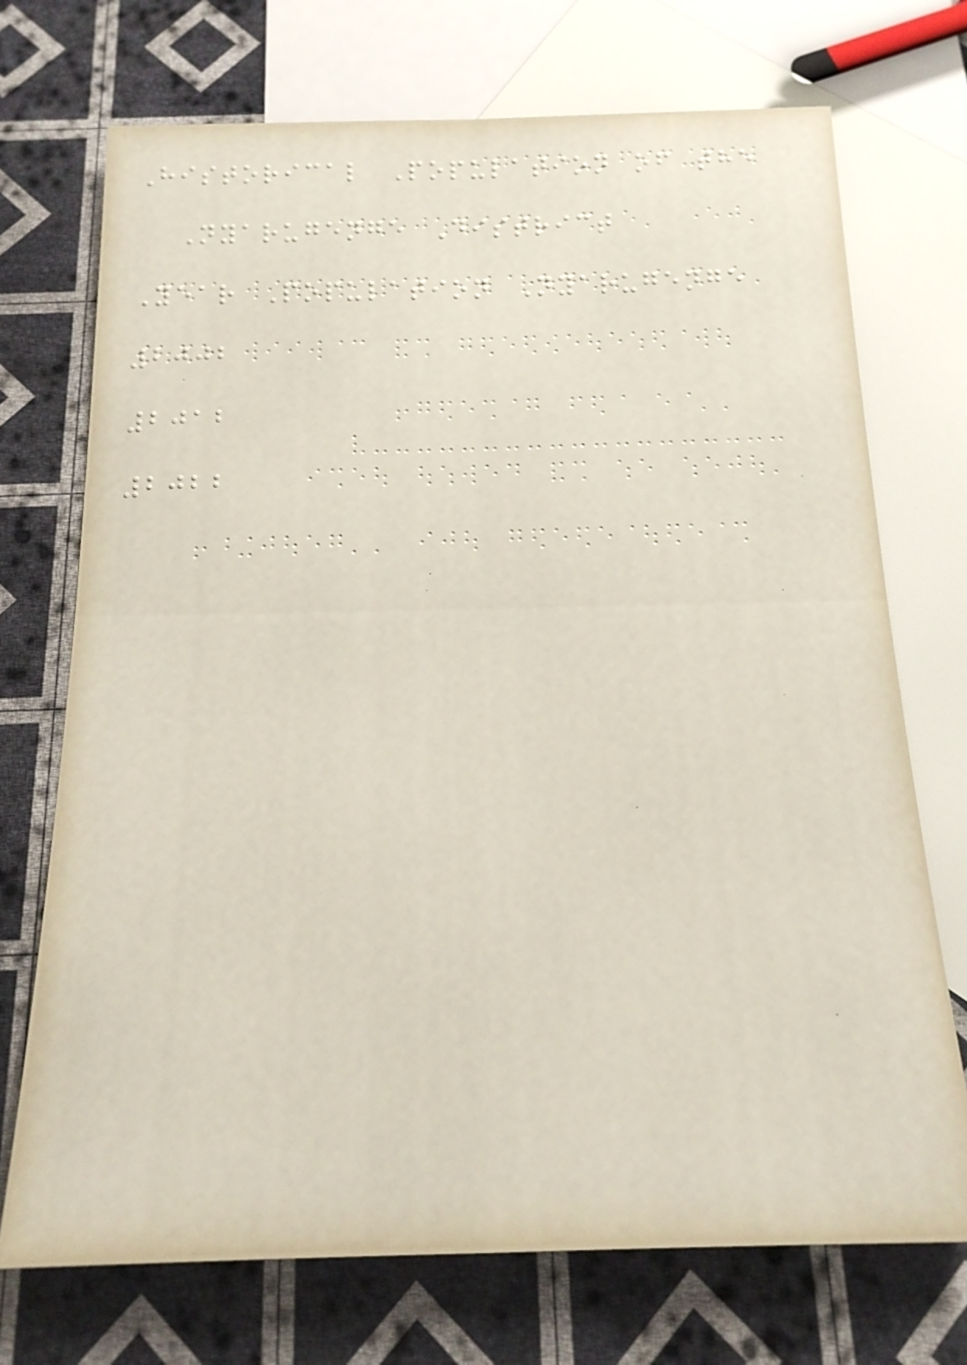Historical Population of the
Nyarugenge District
Year Population Nyarugenge
2002
2012
2022
